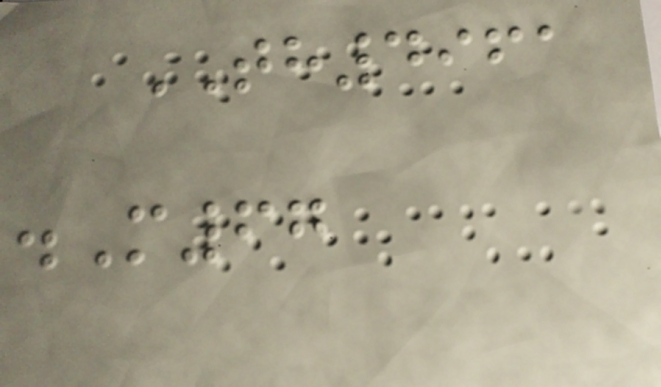TH4961
.M67
